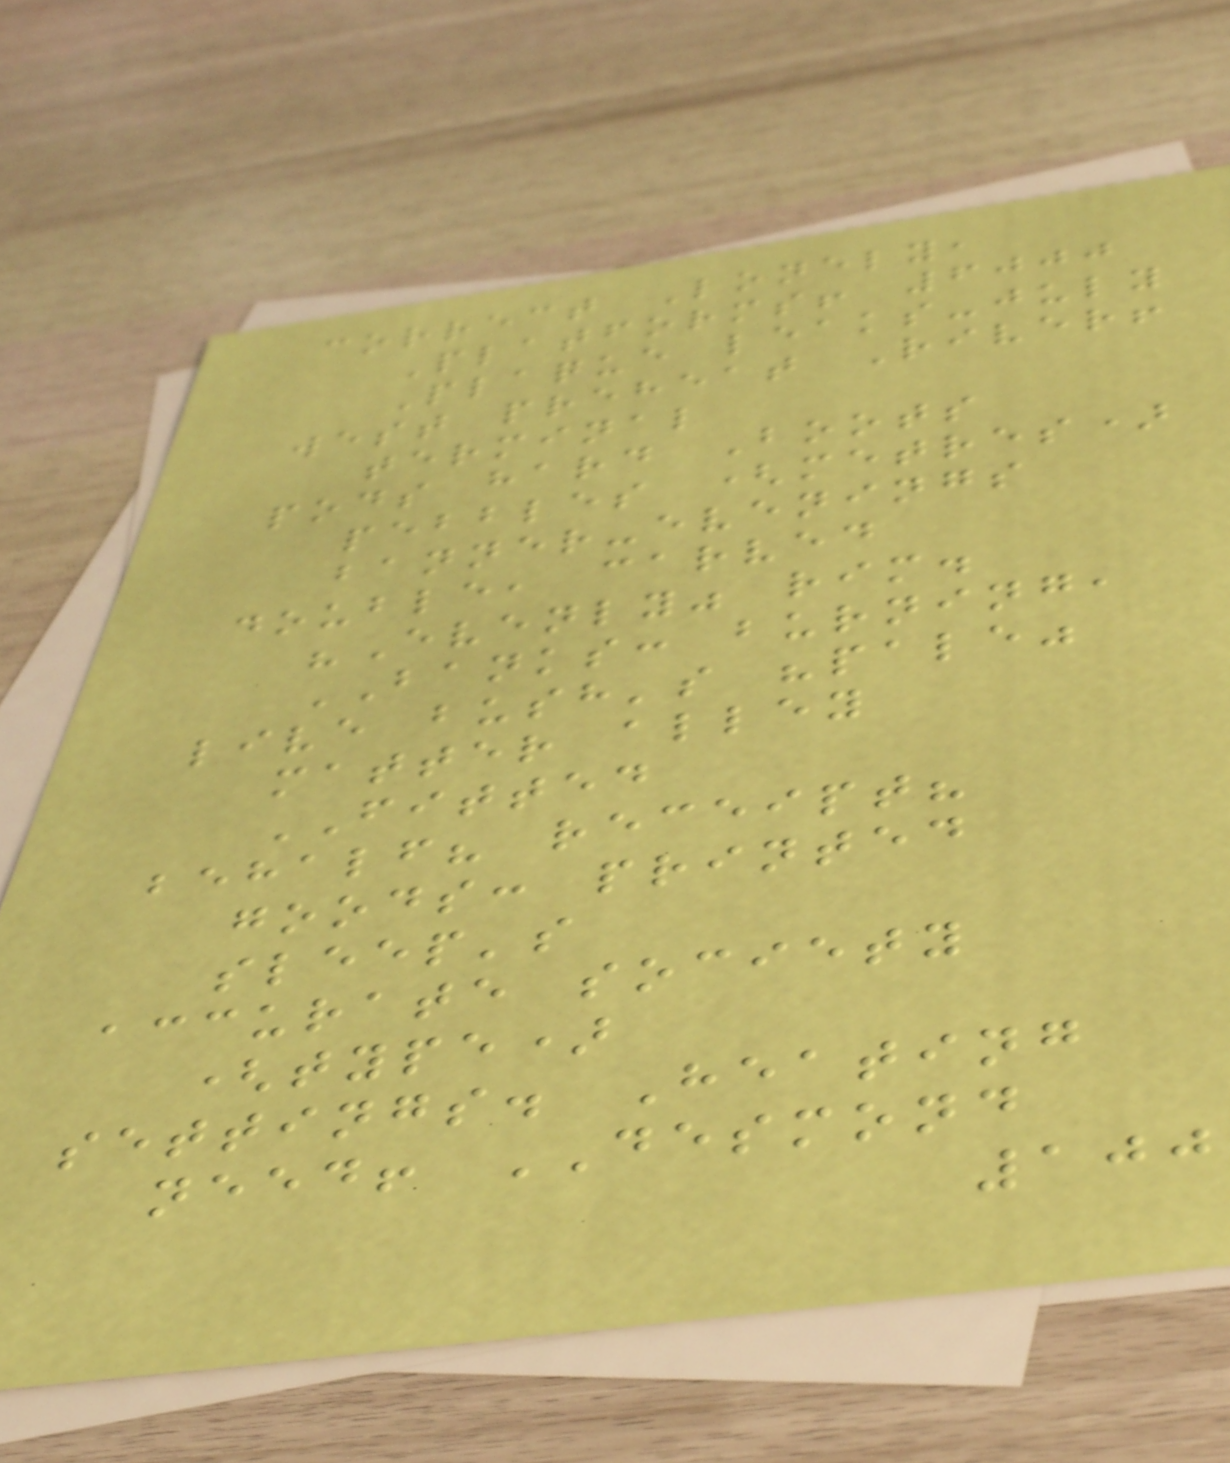correct Lonely,
Platforms! 6000
Plaque leaks-july
west preheat River!
terminal
pods hard Boots
pebbles (metres)
banner-evenings
double, carved
"Evenly" rim.
BANKS: burning,
live bush's "pale"
matter alley
FITTED
behalf? receipt?
goods: printed
sleep's
accurate society
(type)
settings. Heating
need! DESMOND
100
